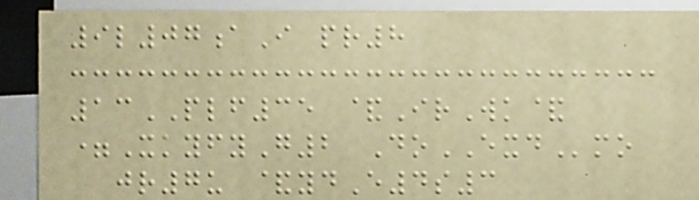9l07aI pr8
13PLF35 &IrWk&
=XkyfyG2 DoEXDmo
jr7u &ydE4s3
